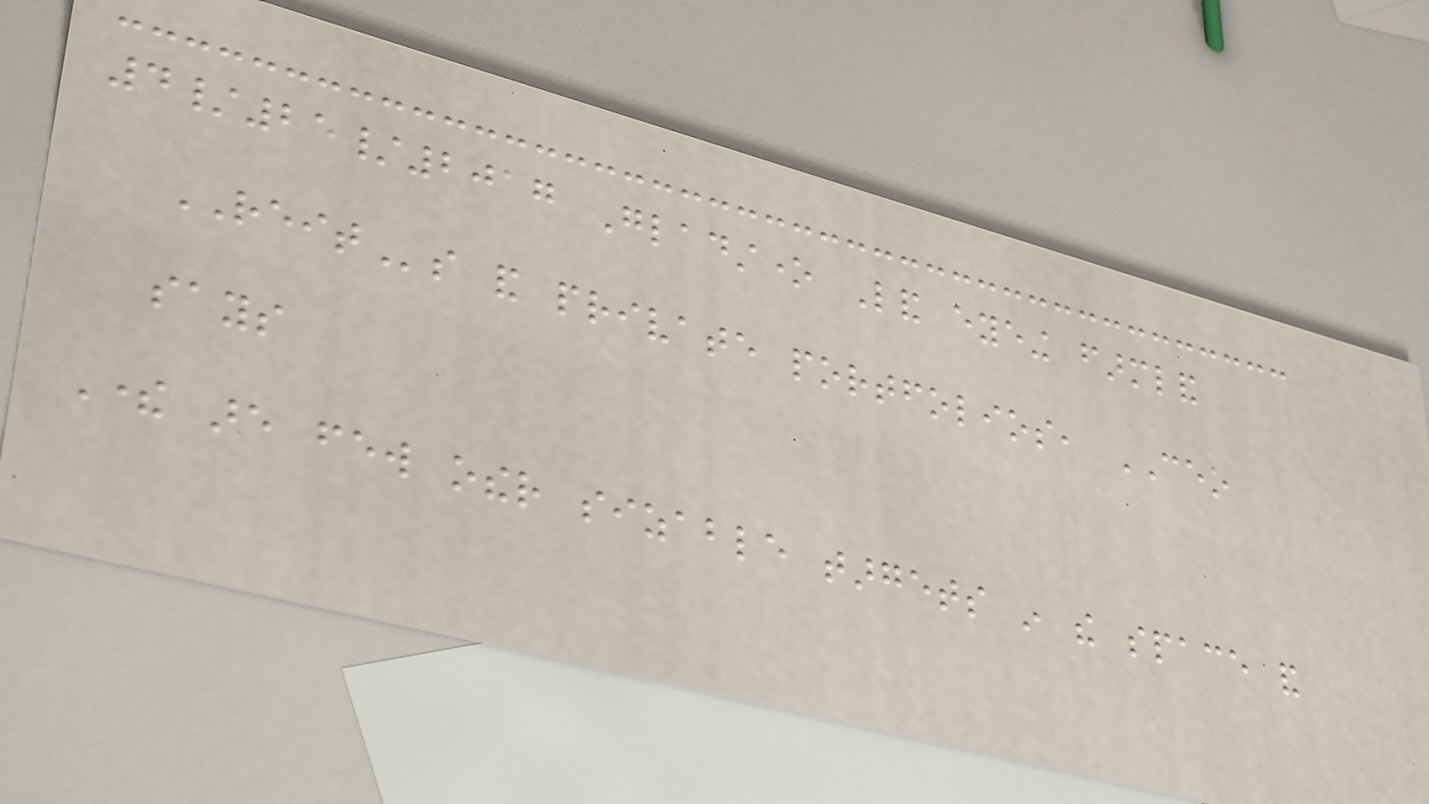4/25/2017 Gladstone Land eyeing farmland
REITs and private portfolios, CEO
says
There are few other sizable targets in the space and
